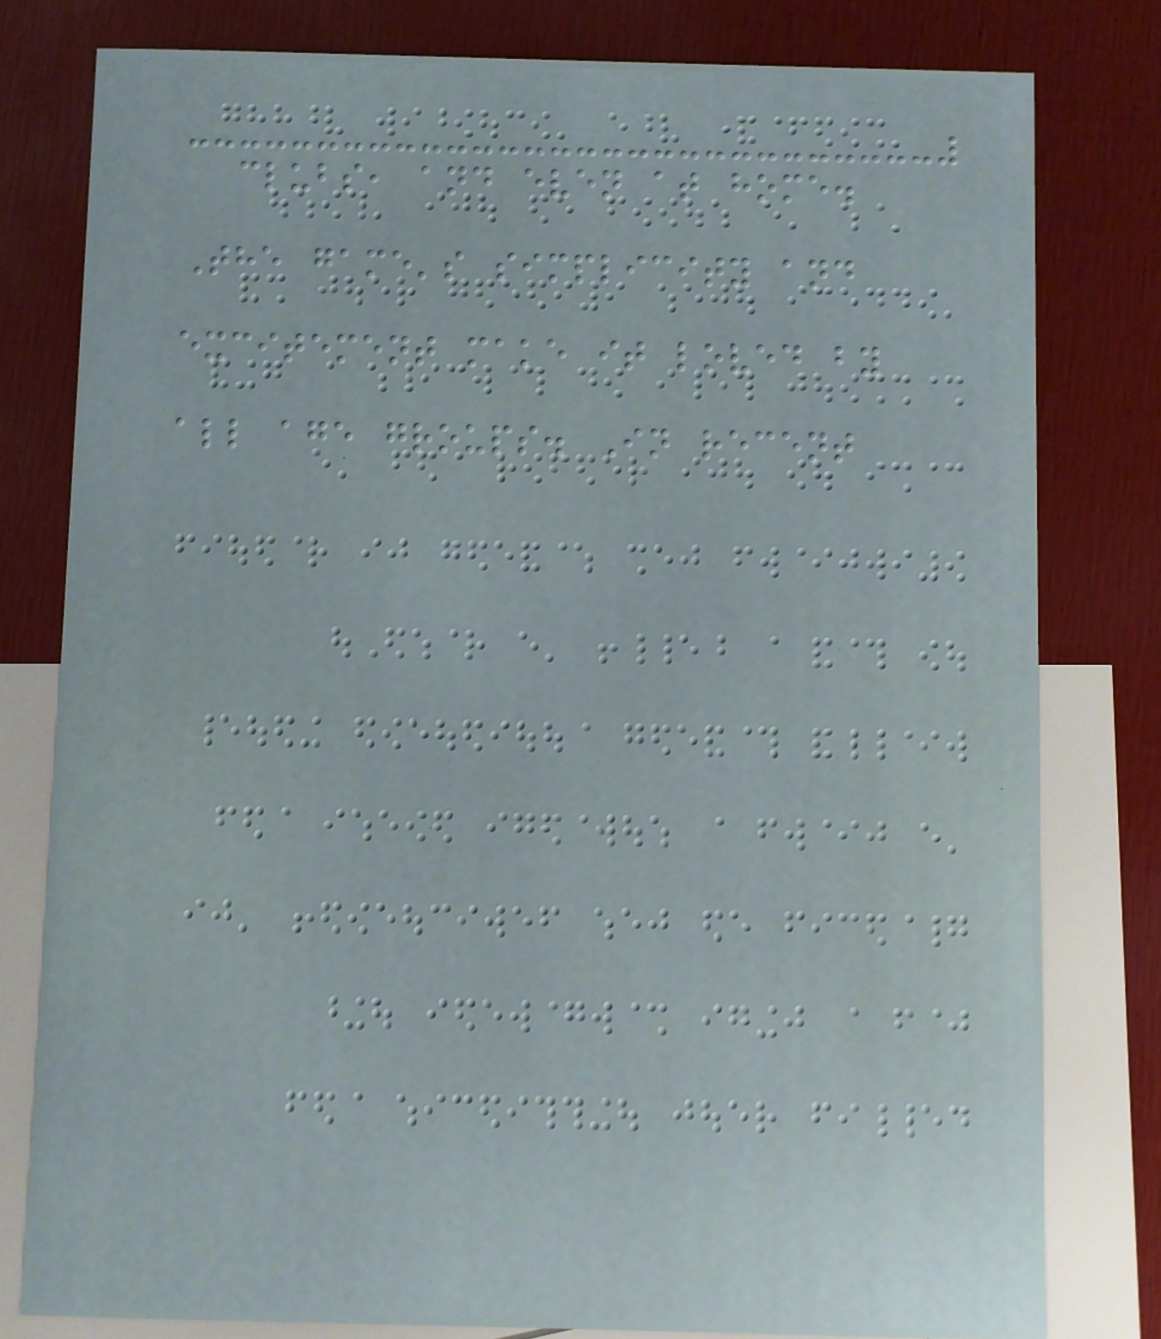clubs, and even at home.
The game's simplicity and
excitement make it loved by
all age groups. In recent
